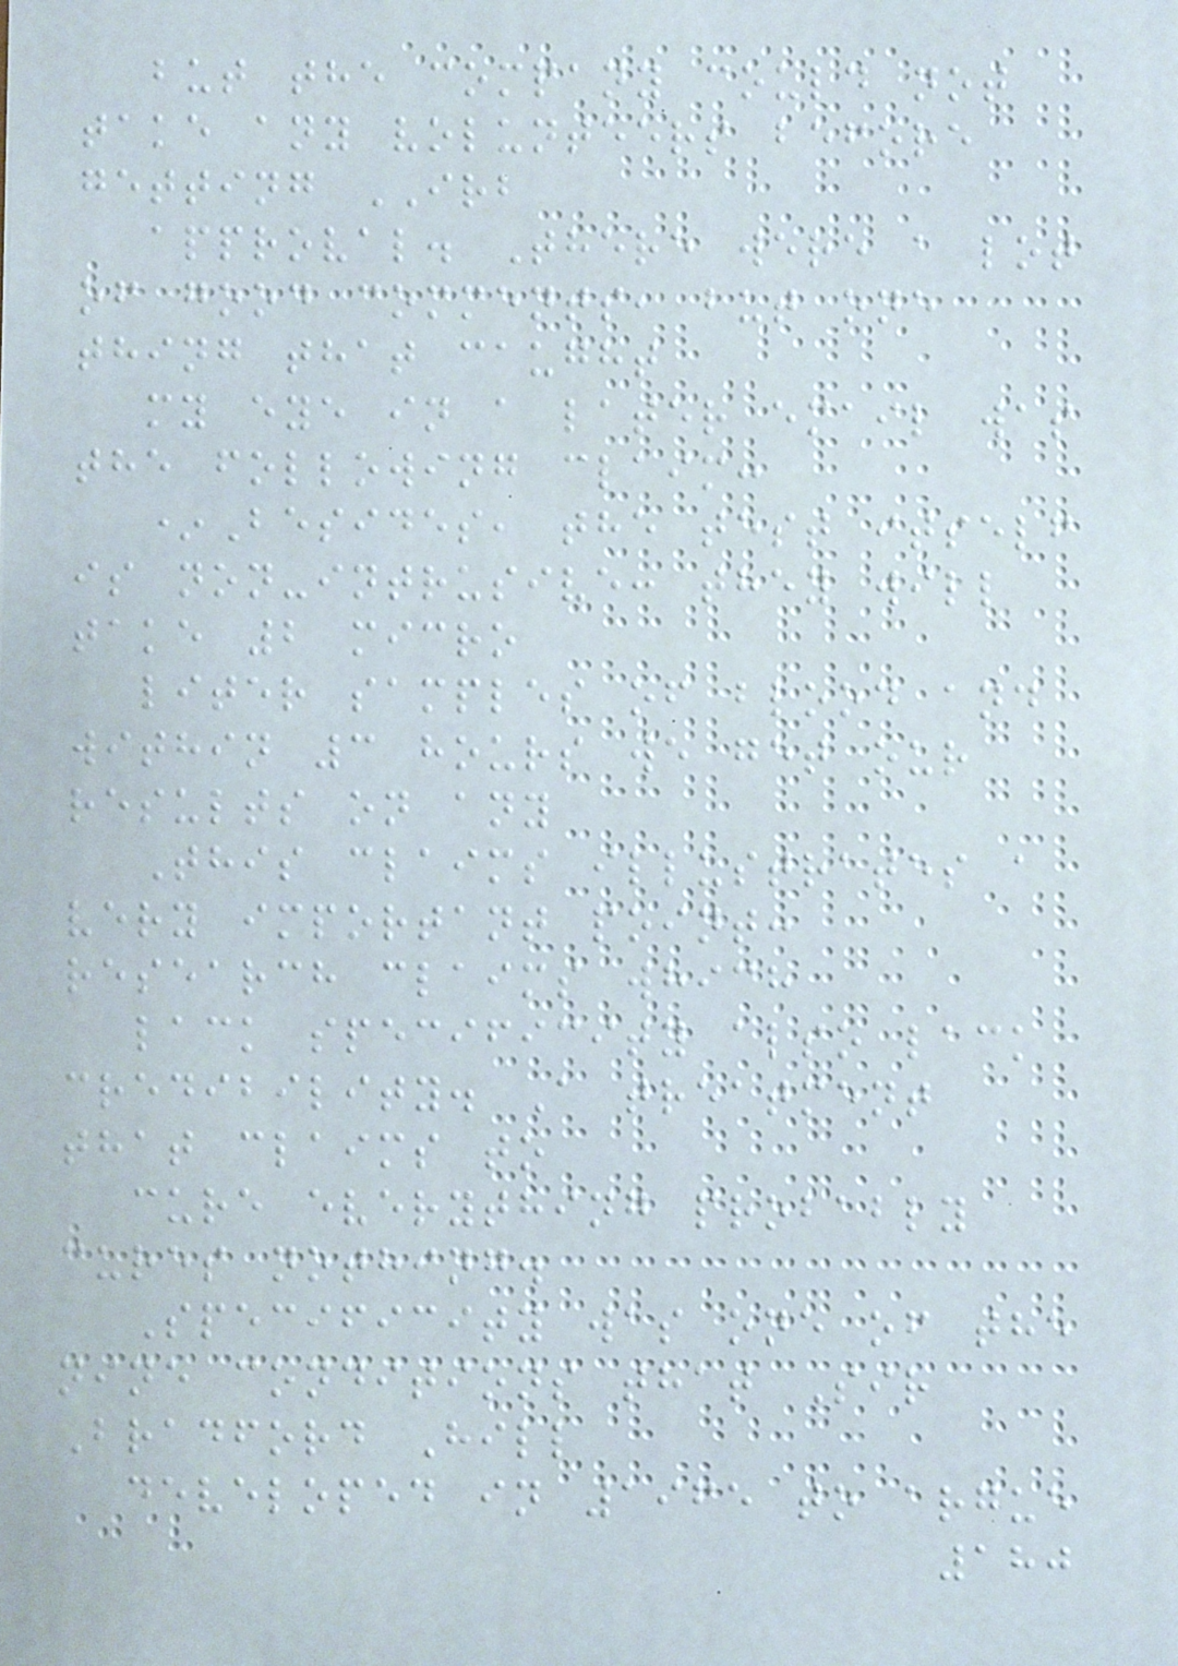but the company could not
take any volunteers before
getting IRB
approval. There were a lot
of good comments, but one
thing that caught
my eye in a later email was
the following claim:
*Besides, the test itself
is non-intrusive: they will
take 2 micro
liter samples of blood and
within 3 hours we get our
results on any
This claims illustrates a
very important point:
research claims which
lack specificity also lack
credibility. A treatment
that claims to
cure everything probably
cures nothing.
Specificity was one of the
nine conditions that Sir
Bradford Hill
developed in 1965 to argue
180
